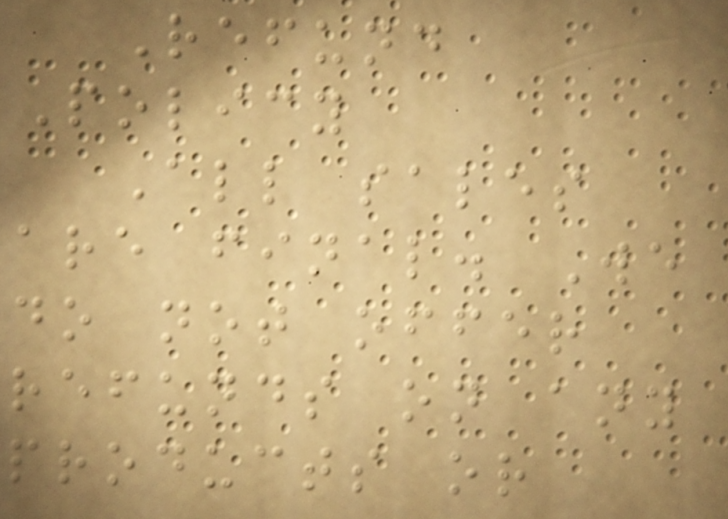Refund
Policy
All sales
are final. We
do not offer
refunds on any
products or
